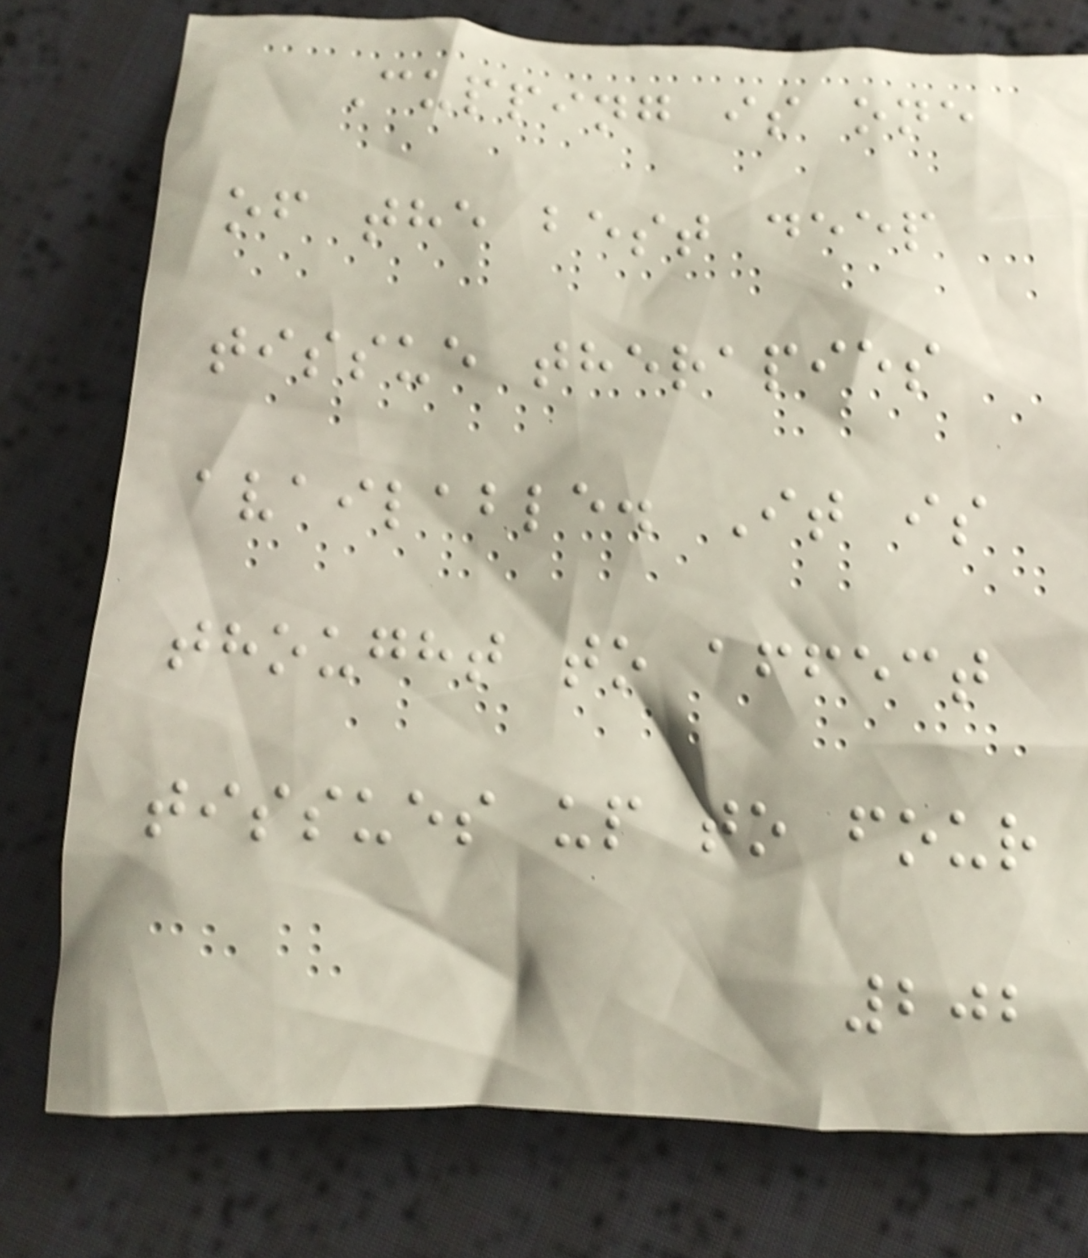Cupping is one
of the best deep
tissue therapies
available. It is
thought to affect
tissues up to four
202
